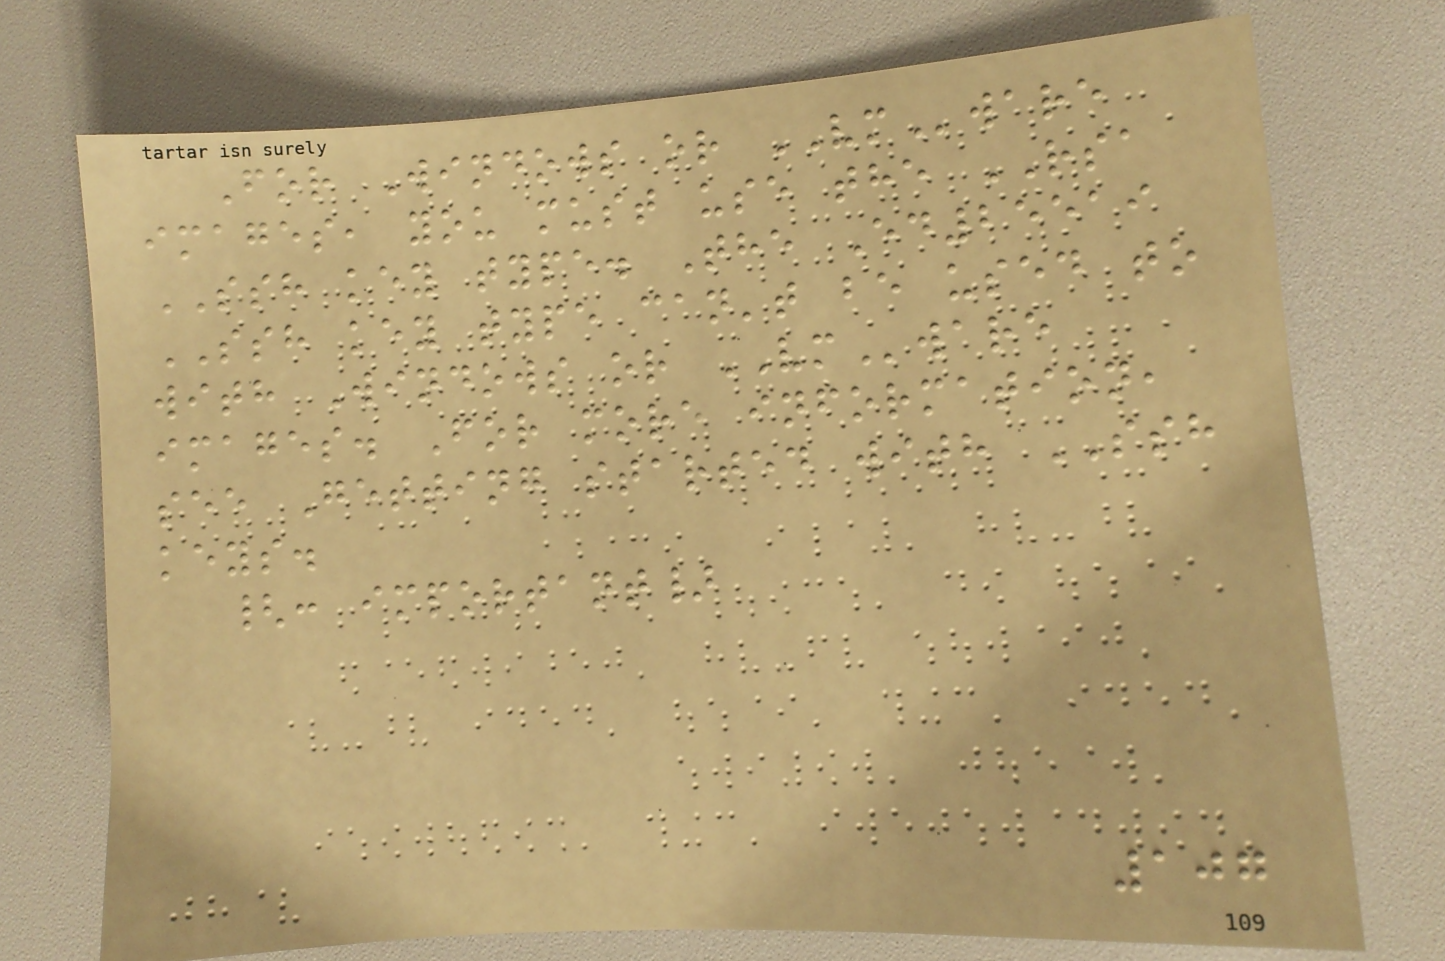For Windows or VMware
images, you must use the RSA
SSH key type. The Ed25519
SSH key type can't be used to
with Windows or VMware
images. For more information,
see Getting started with SSH
keys.
{: important}
107
